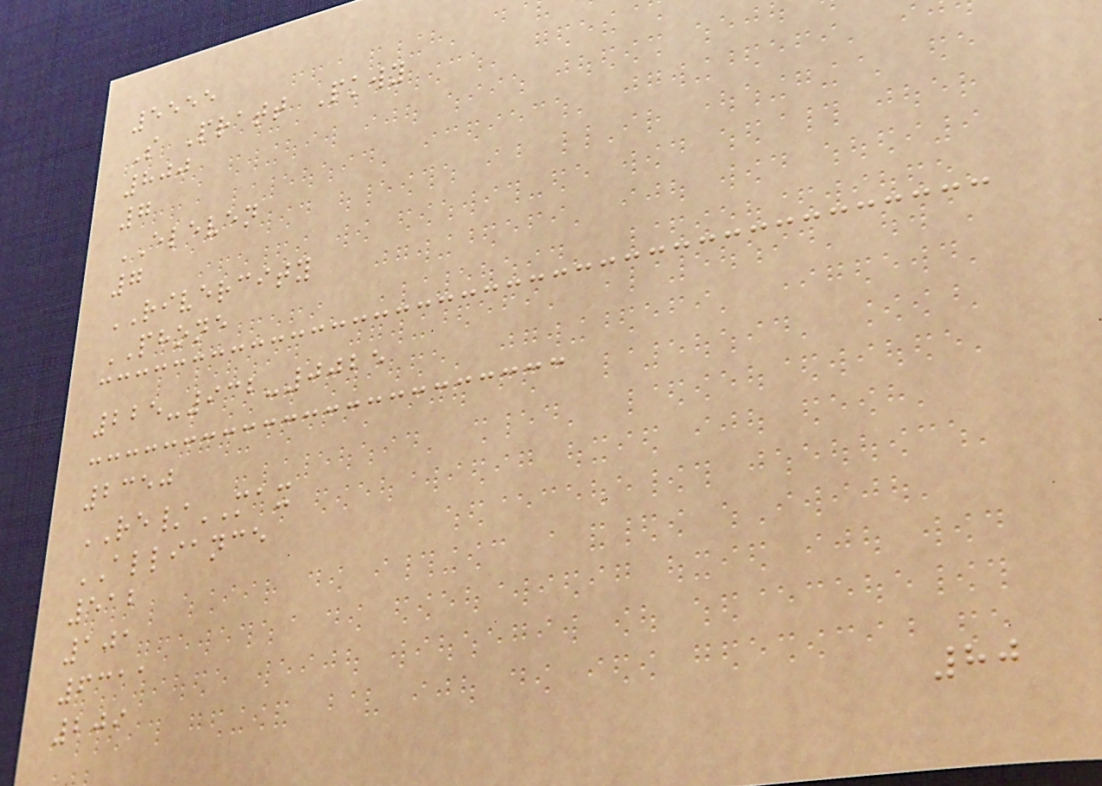5555
S Pratt Pkwy
800
7
ELEVEN
7
RIVERCITY
PHONE
225-932-0025
2350
RE/MAX
ALLIANCE
512
101
6311
209
80
